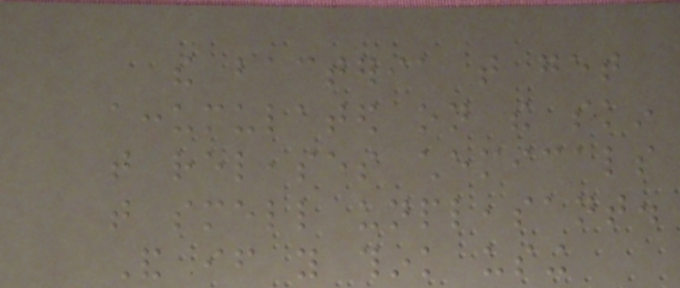the bacteria that get
accumulated on the skin
that releases chemicals
that smell unpleasant.
And if you think using
